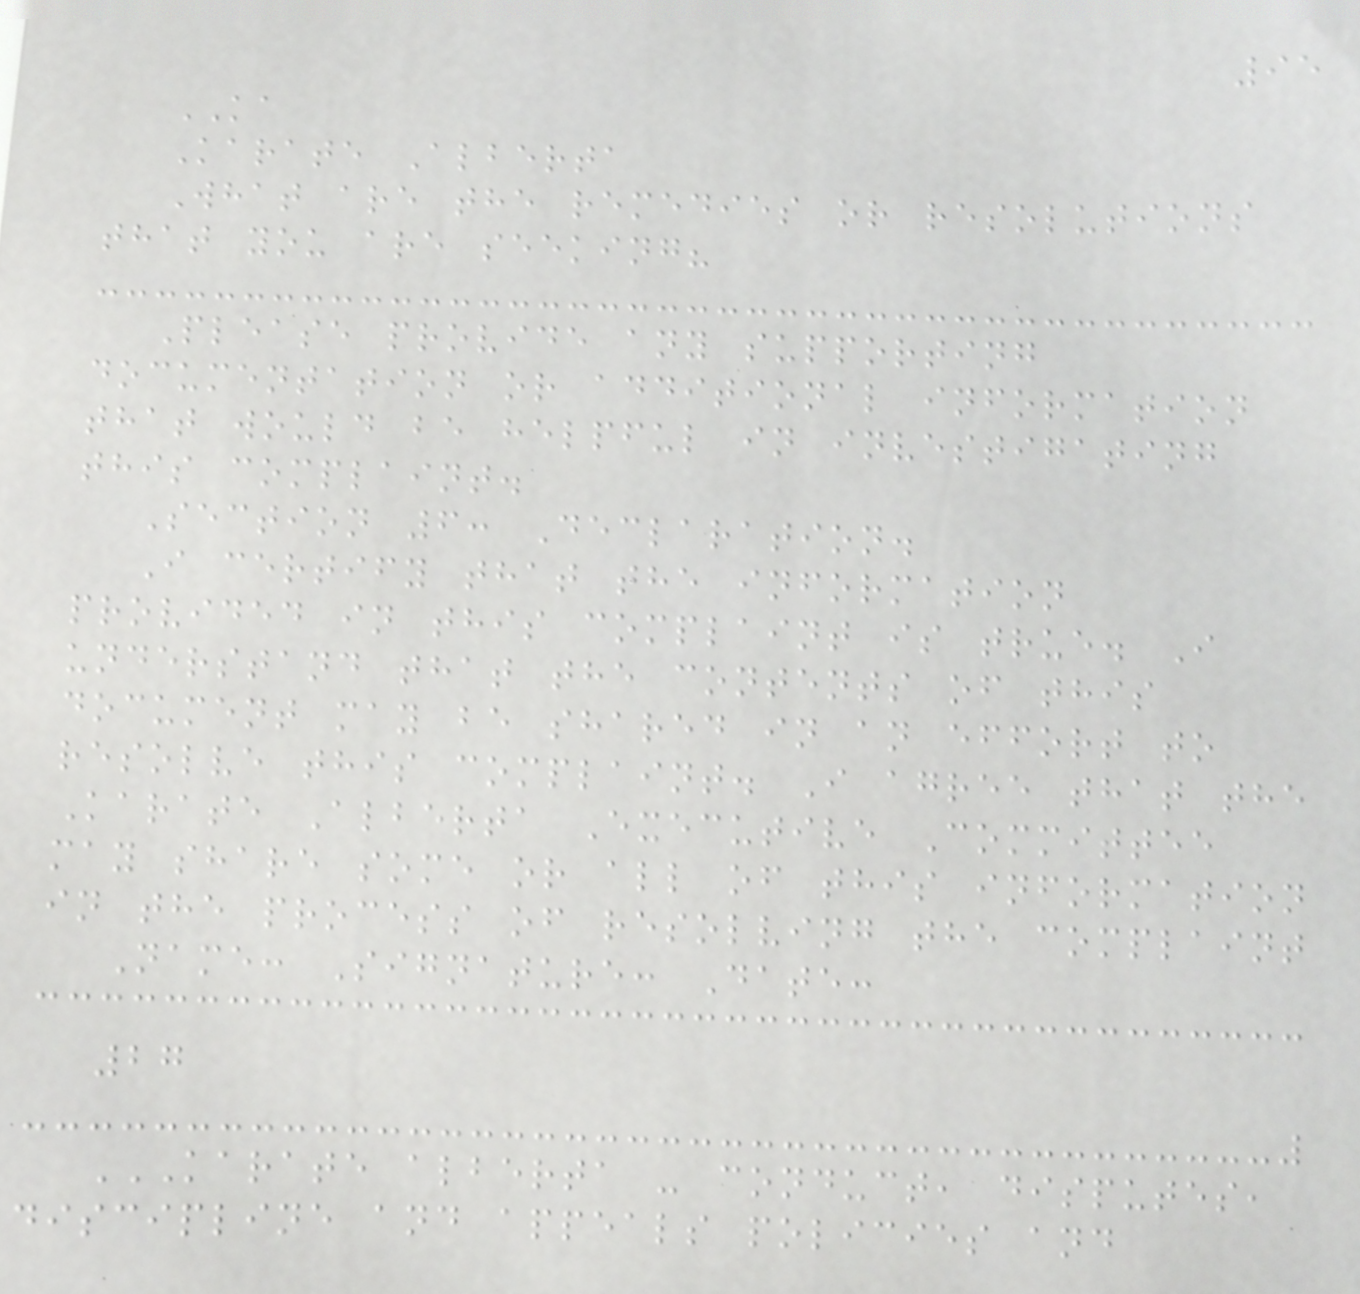95
KA
Karate Alberta
What are the remedies or resolutions
that you are seeking?
Please provide any supporting
documentation or additional information
that would be helpful in investigating
this complaint.
Section 6: Declaration.
I certify that the information
provided in this complaint is true. I
understand that the contents of this
document may be shared in an effort to
resolve this complaint. I agree that the
Karate Alberta Executive Committee
may share some or all of this information
in the process of resolving the complaint
Name: Signature: Date:
27
KARATE ALBERTA - CONDUCT, DISPUTES,
DISCIPLINE AND APPEALS POLICIES AND
